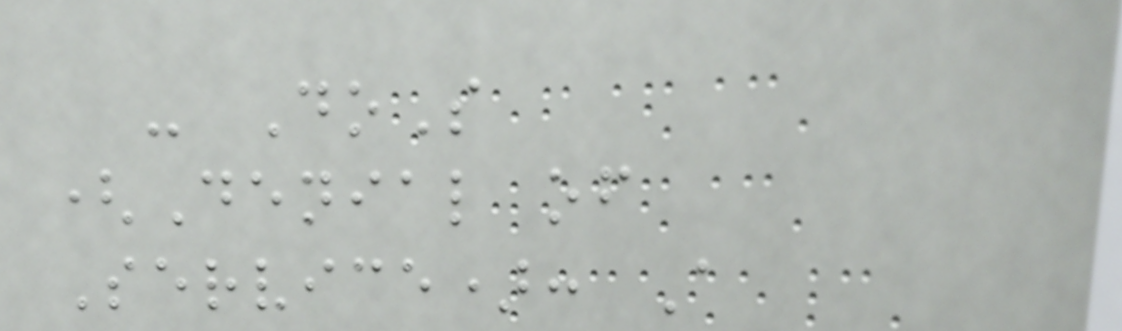- DoS
(Denial of
Service): A
